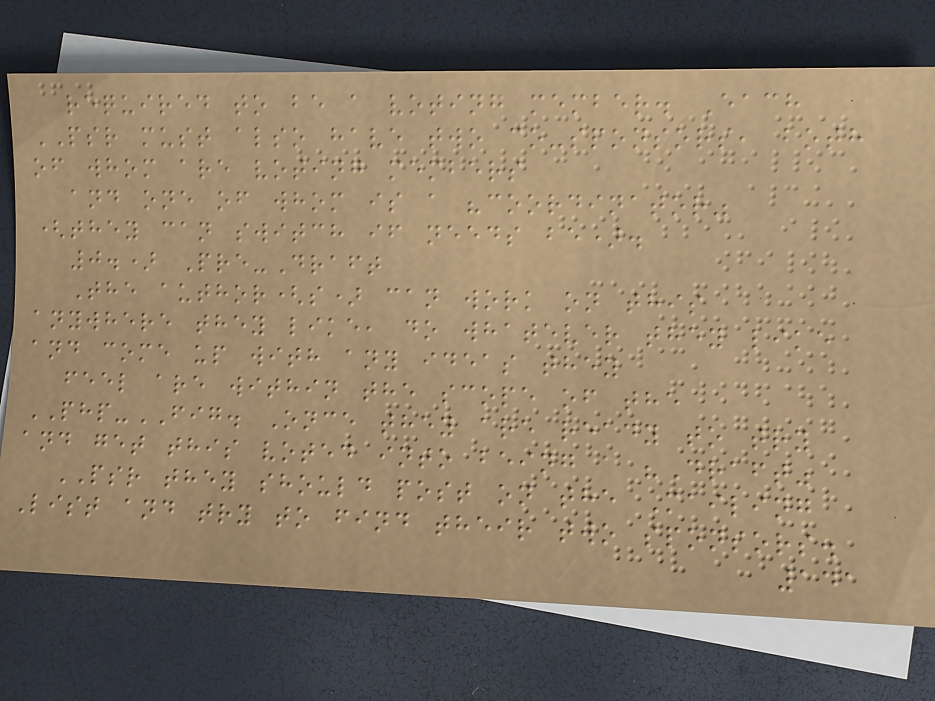required to be a voting member. Each
PSR must also have two co-sponsors, both
of whom are voting members
and one of whom is a "coordinator"
(they can switch if needs be).
0.) Pre-Draft
The author(s) can work on this
anywhere they like, do whatever they like
and come up with any ideas they
feel are within the scope of the
PHP-FIG. Once they are ready to try
and get this voted into being a "Draft"
PSR they should post on the Mailing
List and try to find their two sponsors.
141
